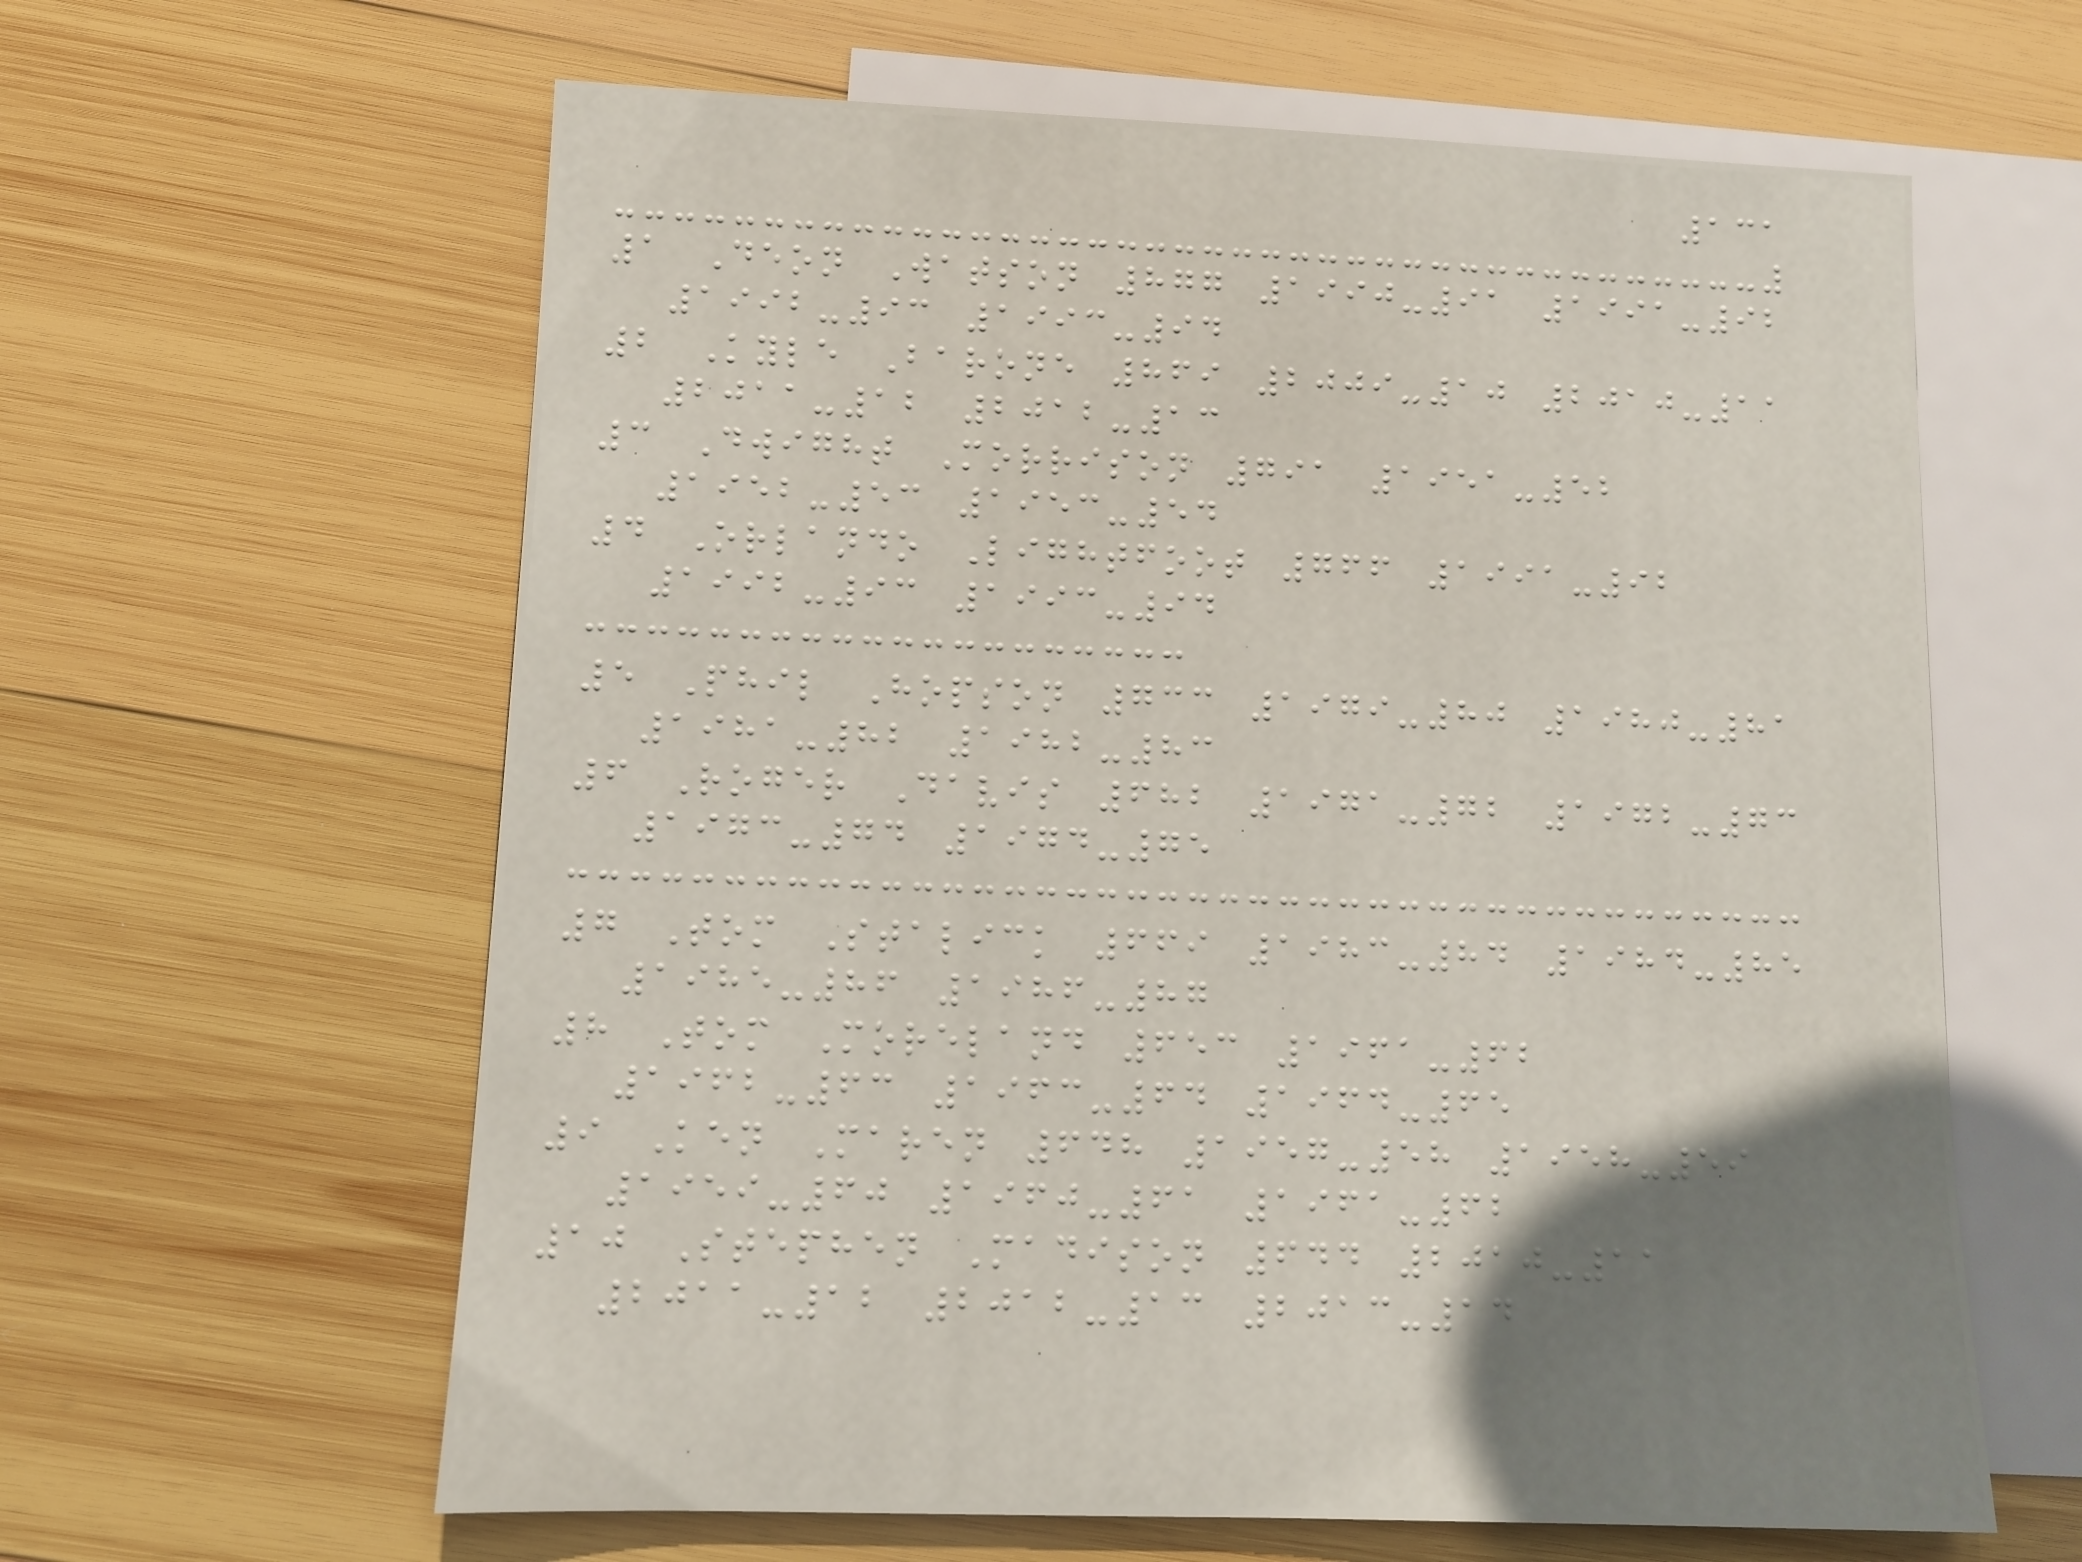131
1 Deon Watson 877 1990-91 1991-92
1992-93 1993-94
2 Kyle Barone 869 2009-10 2010-11
2011-12 2012-13
3 Dwight Morrison 791 1951-52
1952-53 1953-54
4 Orlando Lightfoot 766 1991-92
1992-93 1993-94
5 Phil Hopson 733 1979-80 1980-81
1981-82 1982-83
6 Roger Davis 682 1971-72 1972-73
1973-74 1974-75
7 Tom Stalick 669 1983-84 1984-85
1985-86 1986-87
8 Tom Moreland 653 1961-62
1962-63 1963-64 1964-65
9 Ken Maren 648 1957-58 1958-59
1959-60 1960-61 1961-62
10 Stephen Madison 644 2010-11
2011-12 2012-13 2013-14
